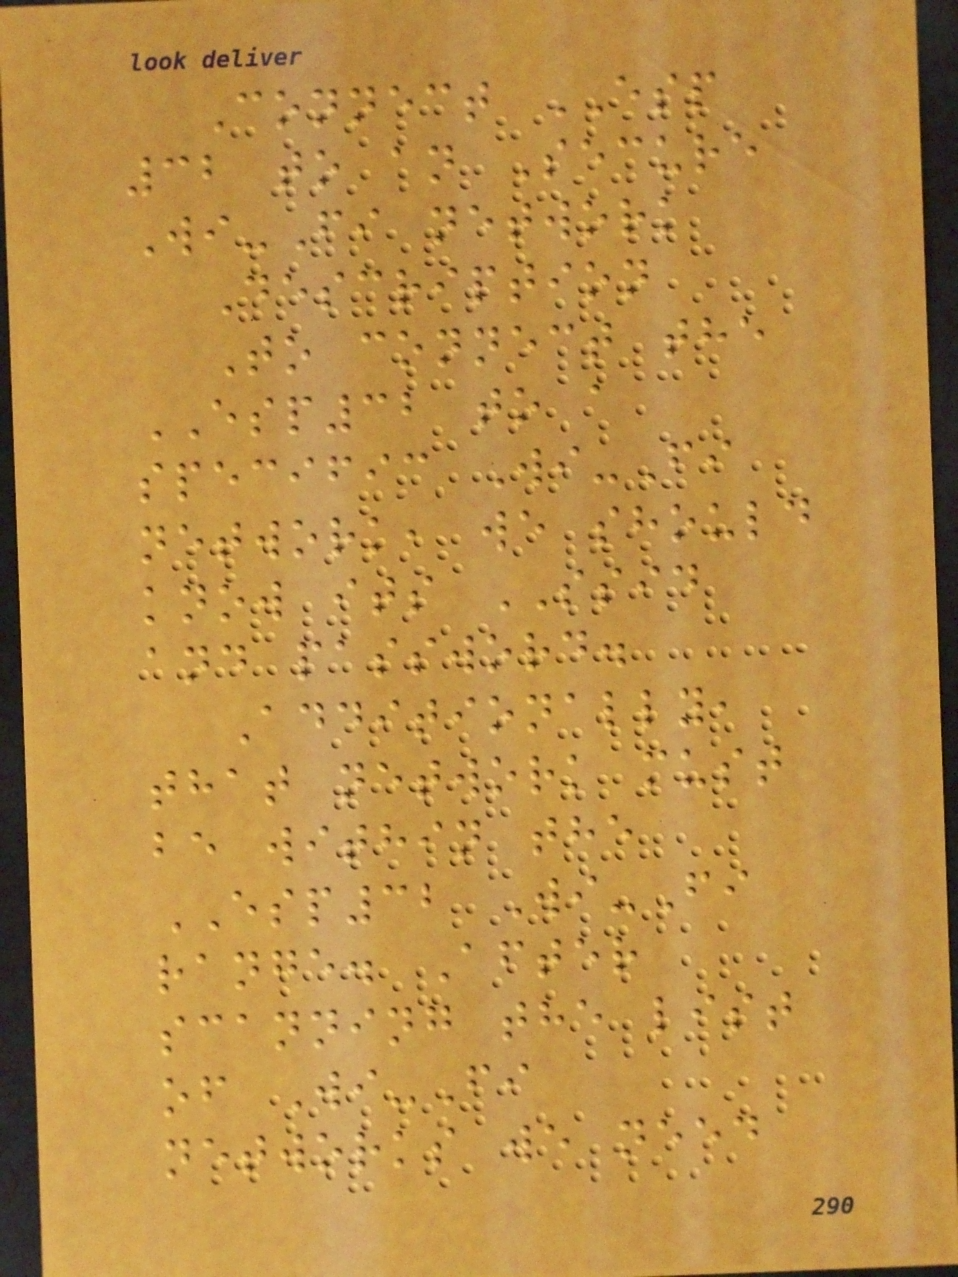Connect ESP
32 to an Secure
Wi-Fi network
Description
To connect the
ESP32 to a
specific Wi-Fi
network, we should
know its SSID
and password.
Additionally,
that network must
be within the
ESP32 Wi-Fi
range. After
scanning the list
of Wi-Fi
networks we need
